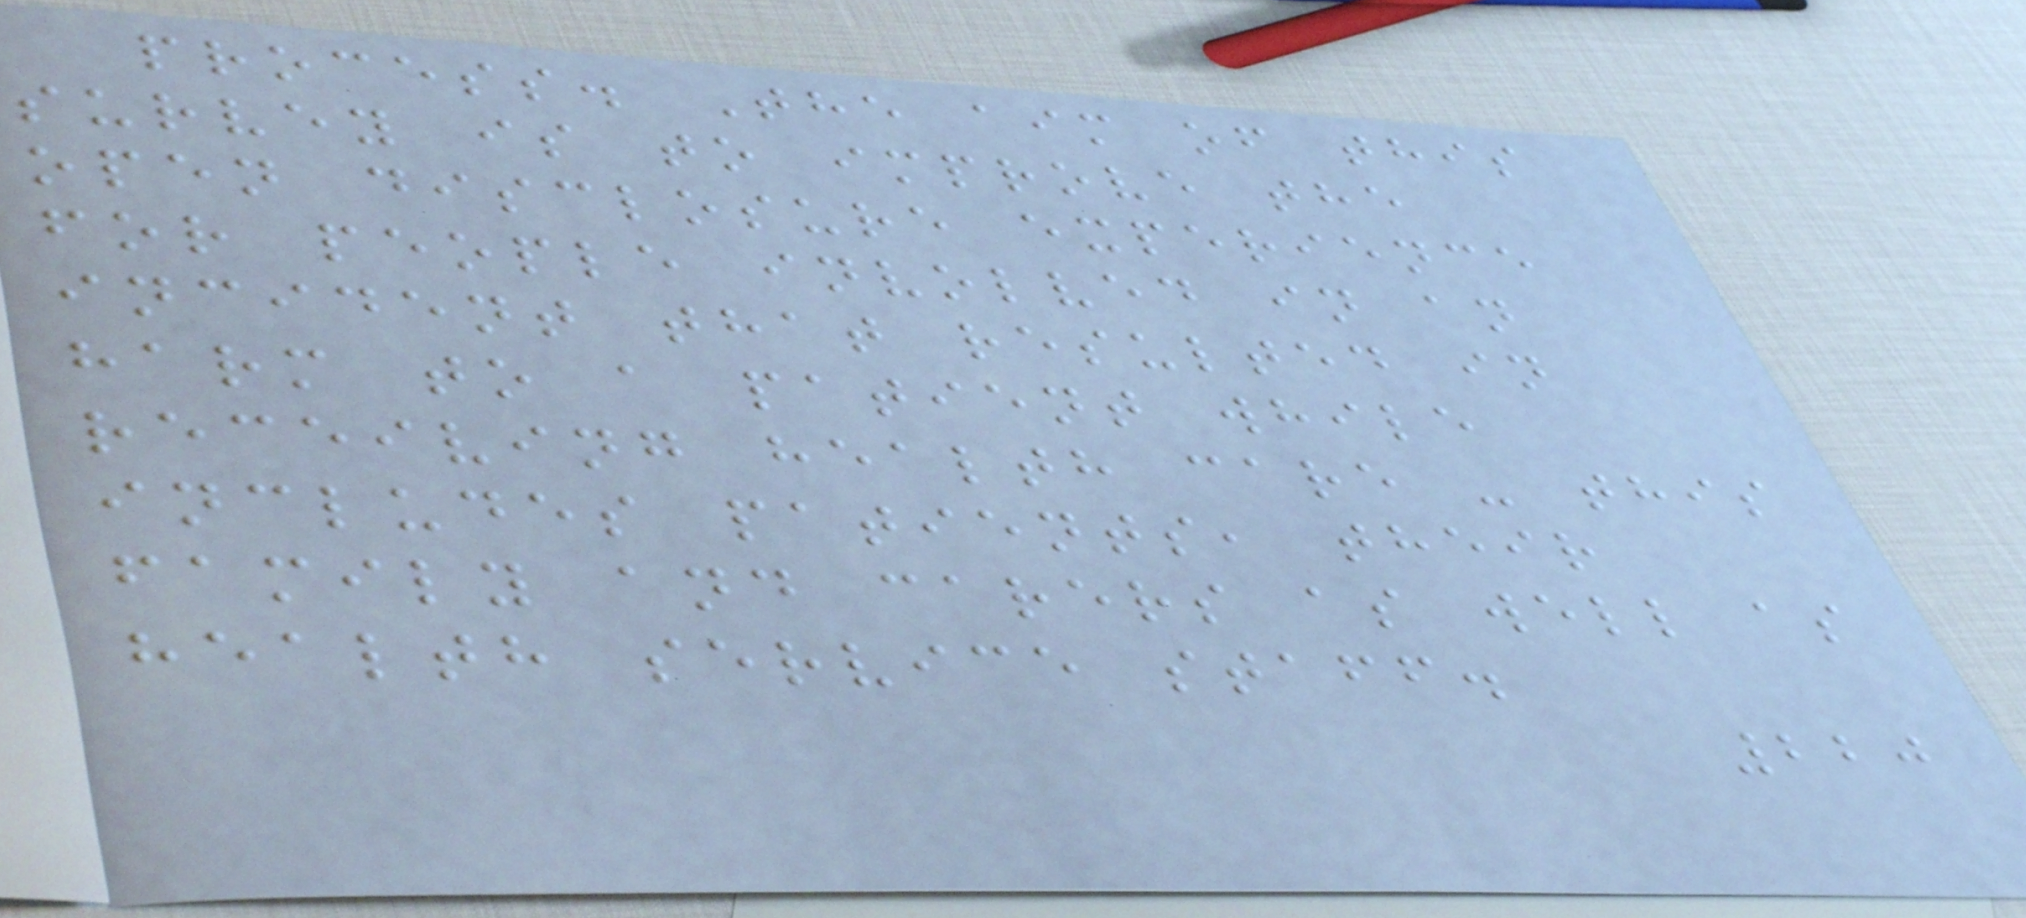process. The aim of this
survey is to improve the
open disclosure experience
for people involved in an
incident that resulted in
harm to a patient while
receiving health care - this
includes patients, their
family and carers as well as
health service staff.
220
